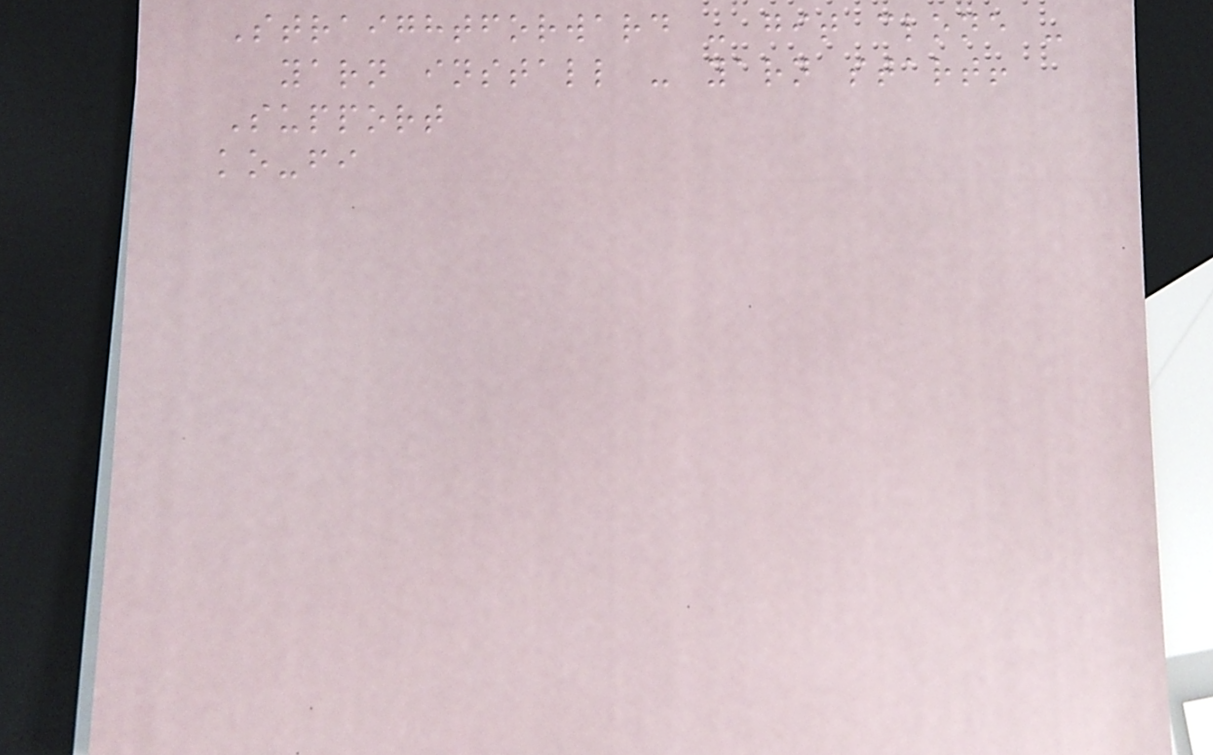Straightforward - git clone -
yarn install - yarn start!
Support
ko-fi
